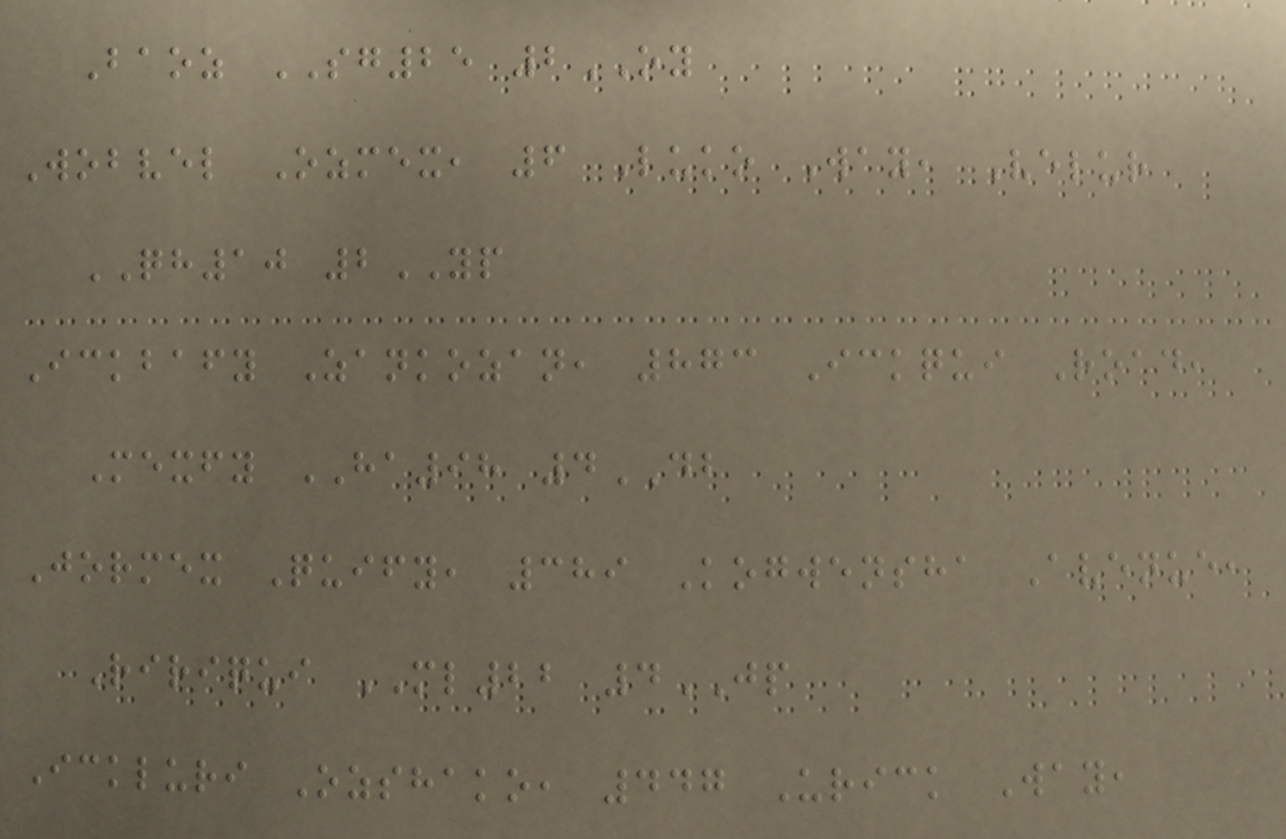Baoz SG25 2OY
Wobvel Ozmex, 6 Luko Way, Velur
QH10 2YP
Ickbafy Zankozan, 873 Ickqui Road,
Mexfy HA98 4DB
Jormex Quify, 389 Kogwensha Avenue,
Ririqui ML22 4JP
Ickluri Ozshako, 447 Urick Way,
